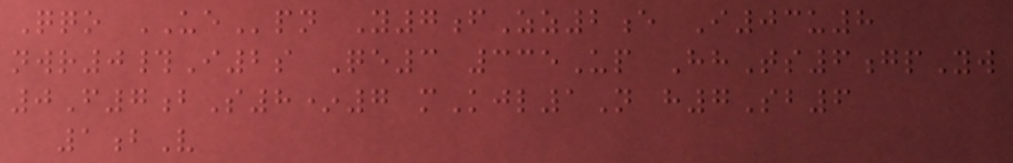Qqo UEpn Y7fZz2e I03u8
nwr0#I2s Qe3 335Up HhTs6gpYw
0F7bS8*7 mKjl1N h7Sb6
1bV
